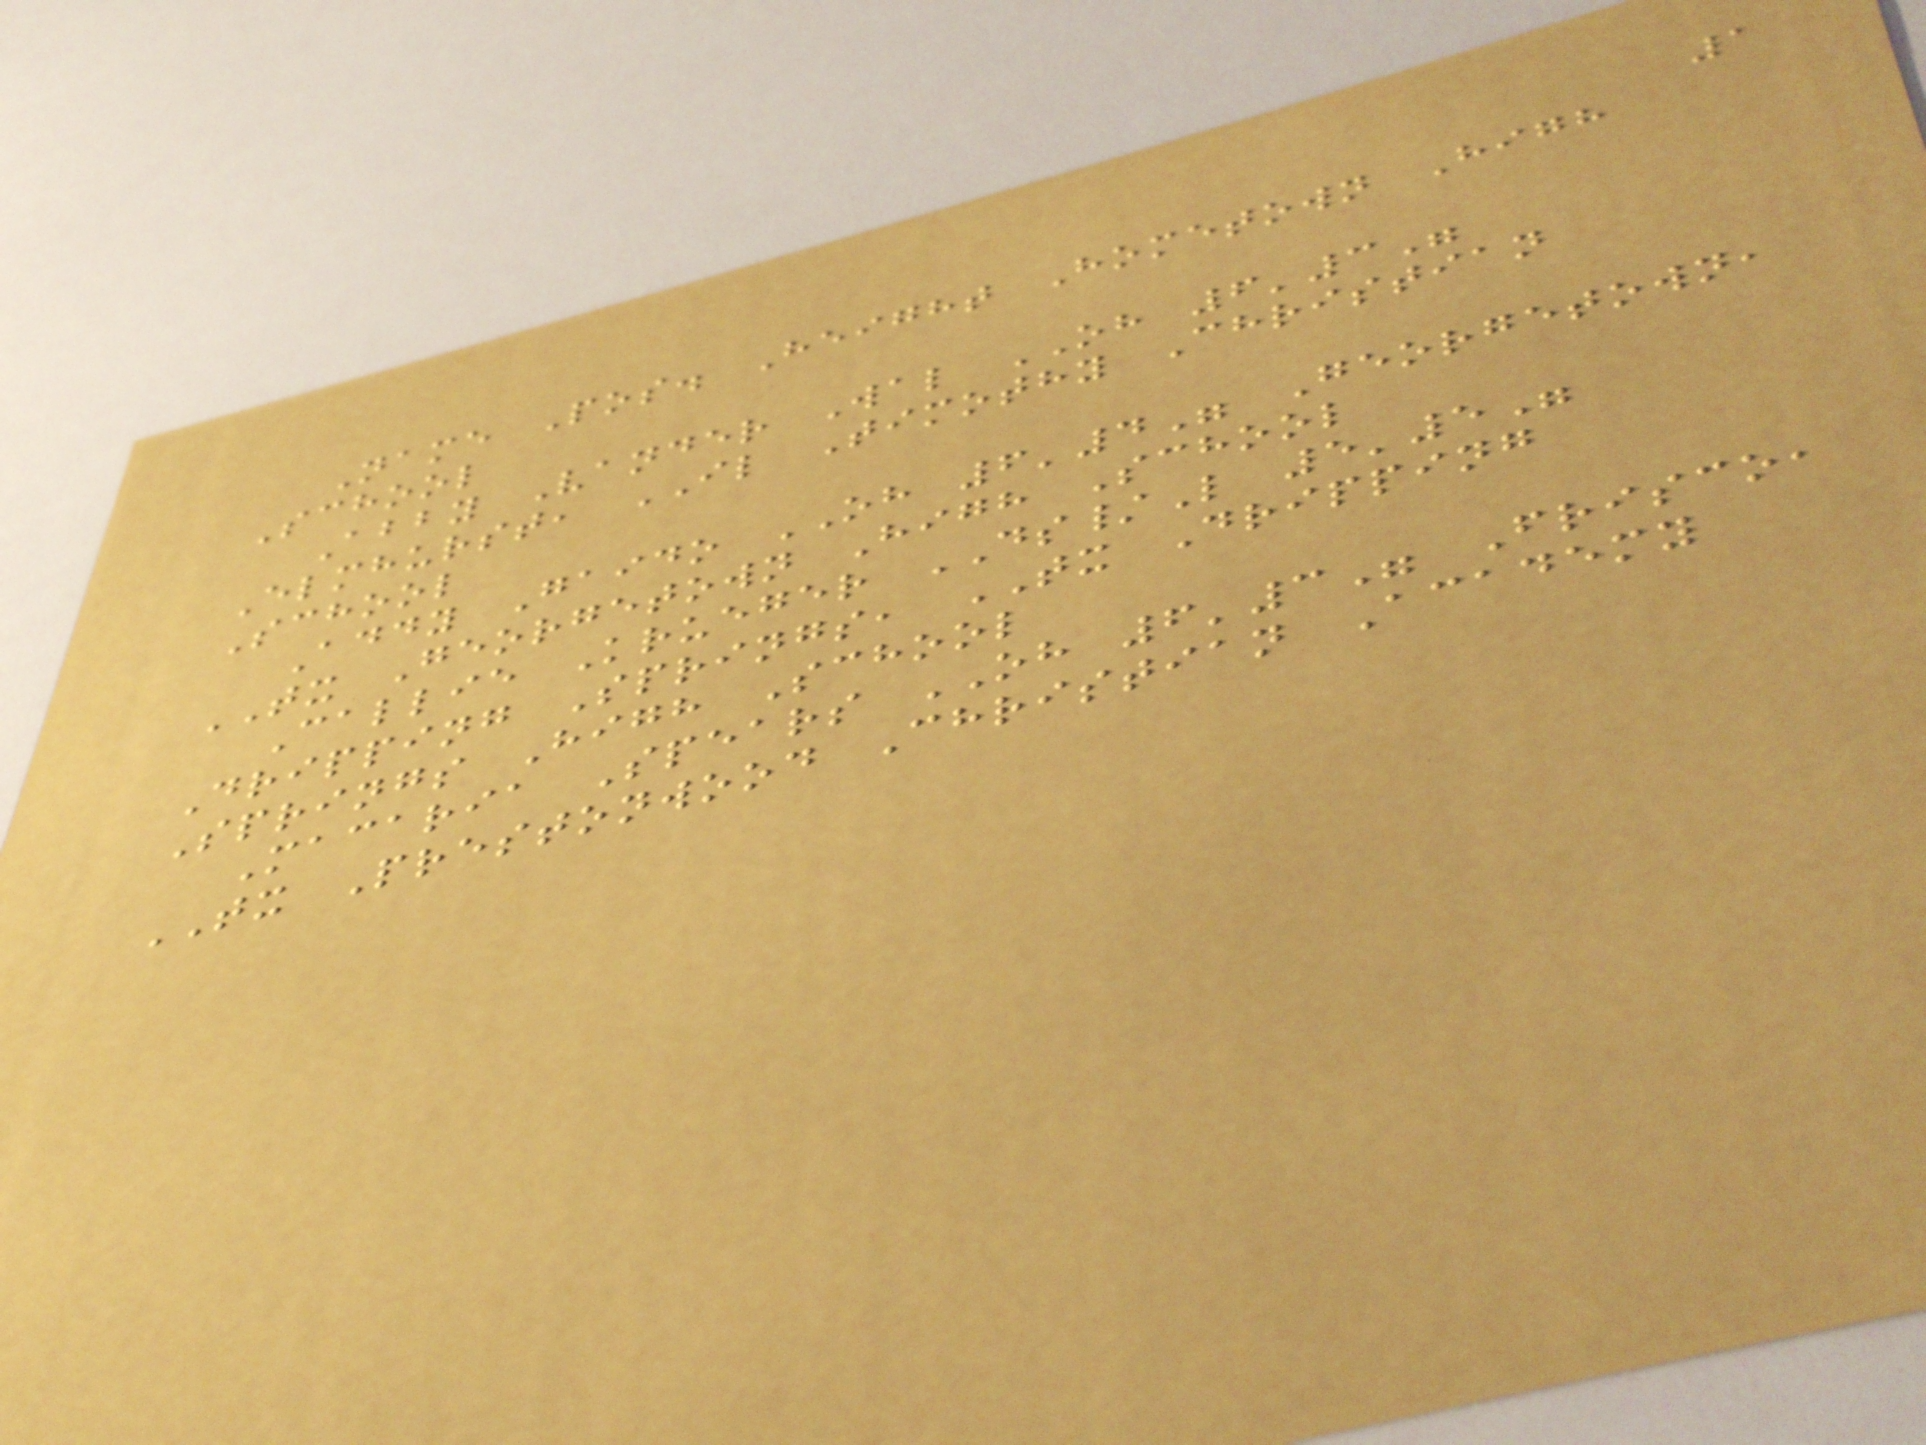1
Name Pos. Height Hometown High
School
Abby Vander Wal OH 6'3"
Elmhurst, IL Timothy Christian
School
Addy Gaido OH 6'4" Georgetown,
TX Georgetown High School
Callie Krueger DS/L 5'5"
Dripping Springs, TX Dripping
Springs High School
Macaria Spears OH 6'3" Frisco,
TX Prestonwood Christian Academy
